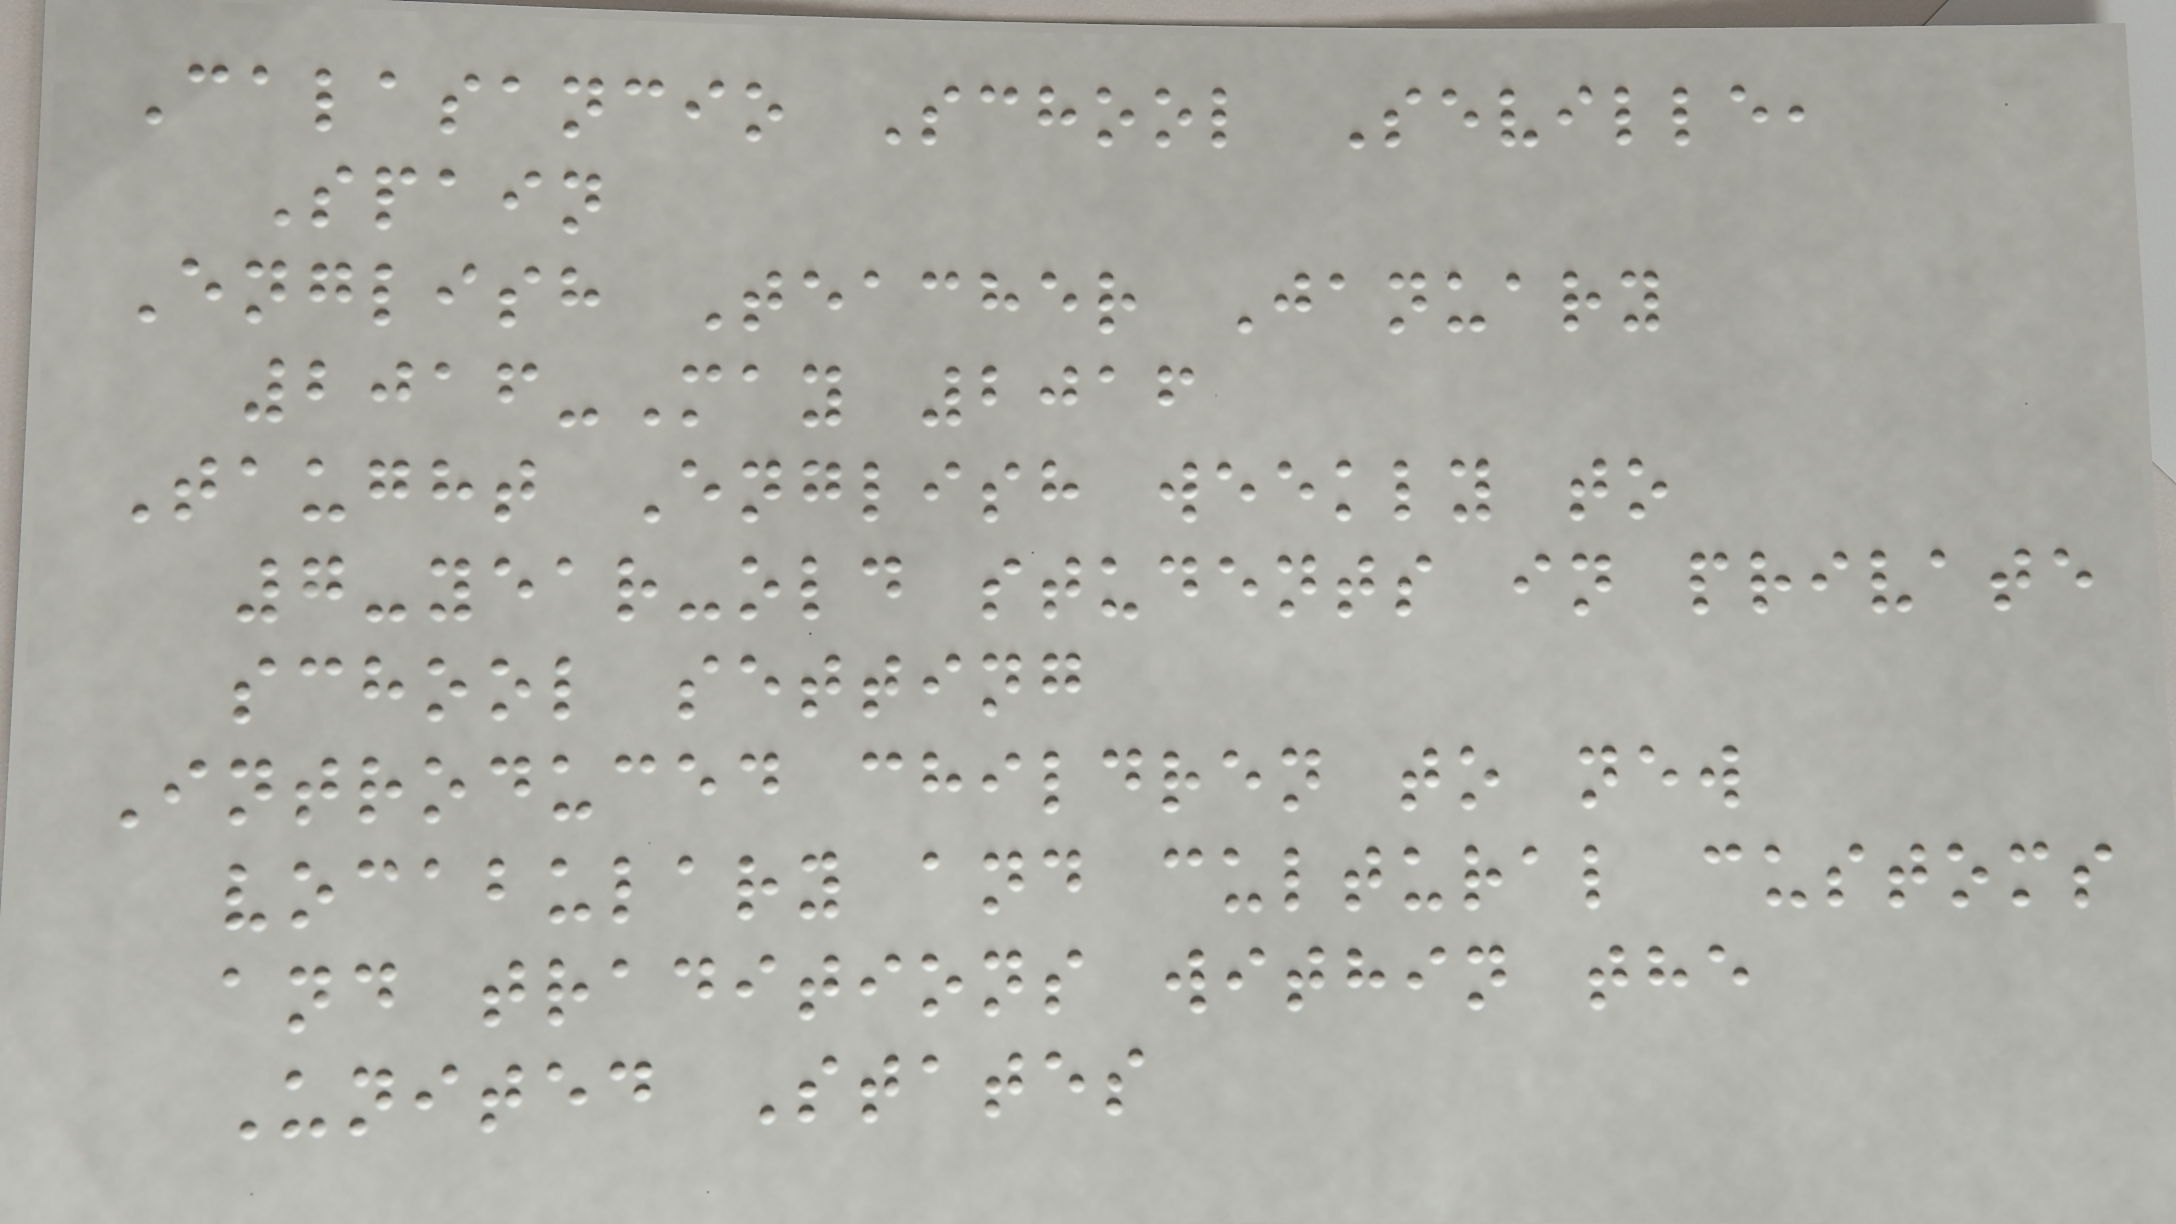Calasancio School Seville,
Spain
English Teacher January
2016-May 2016
Taught English weekly to
7-year-old students in private
school setting
Introduced children to new
vocabulary and cultural customs
and traditions within the
United States
